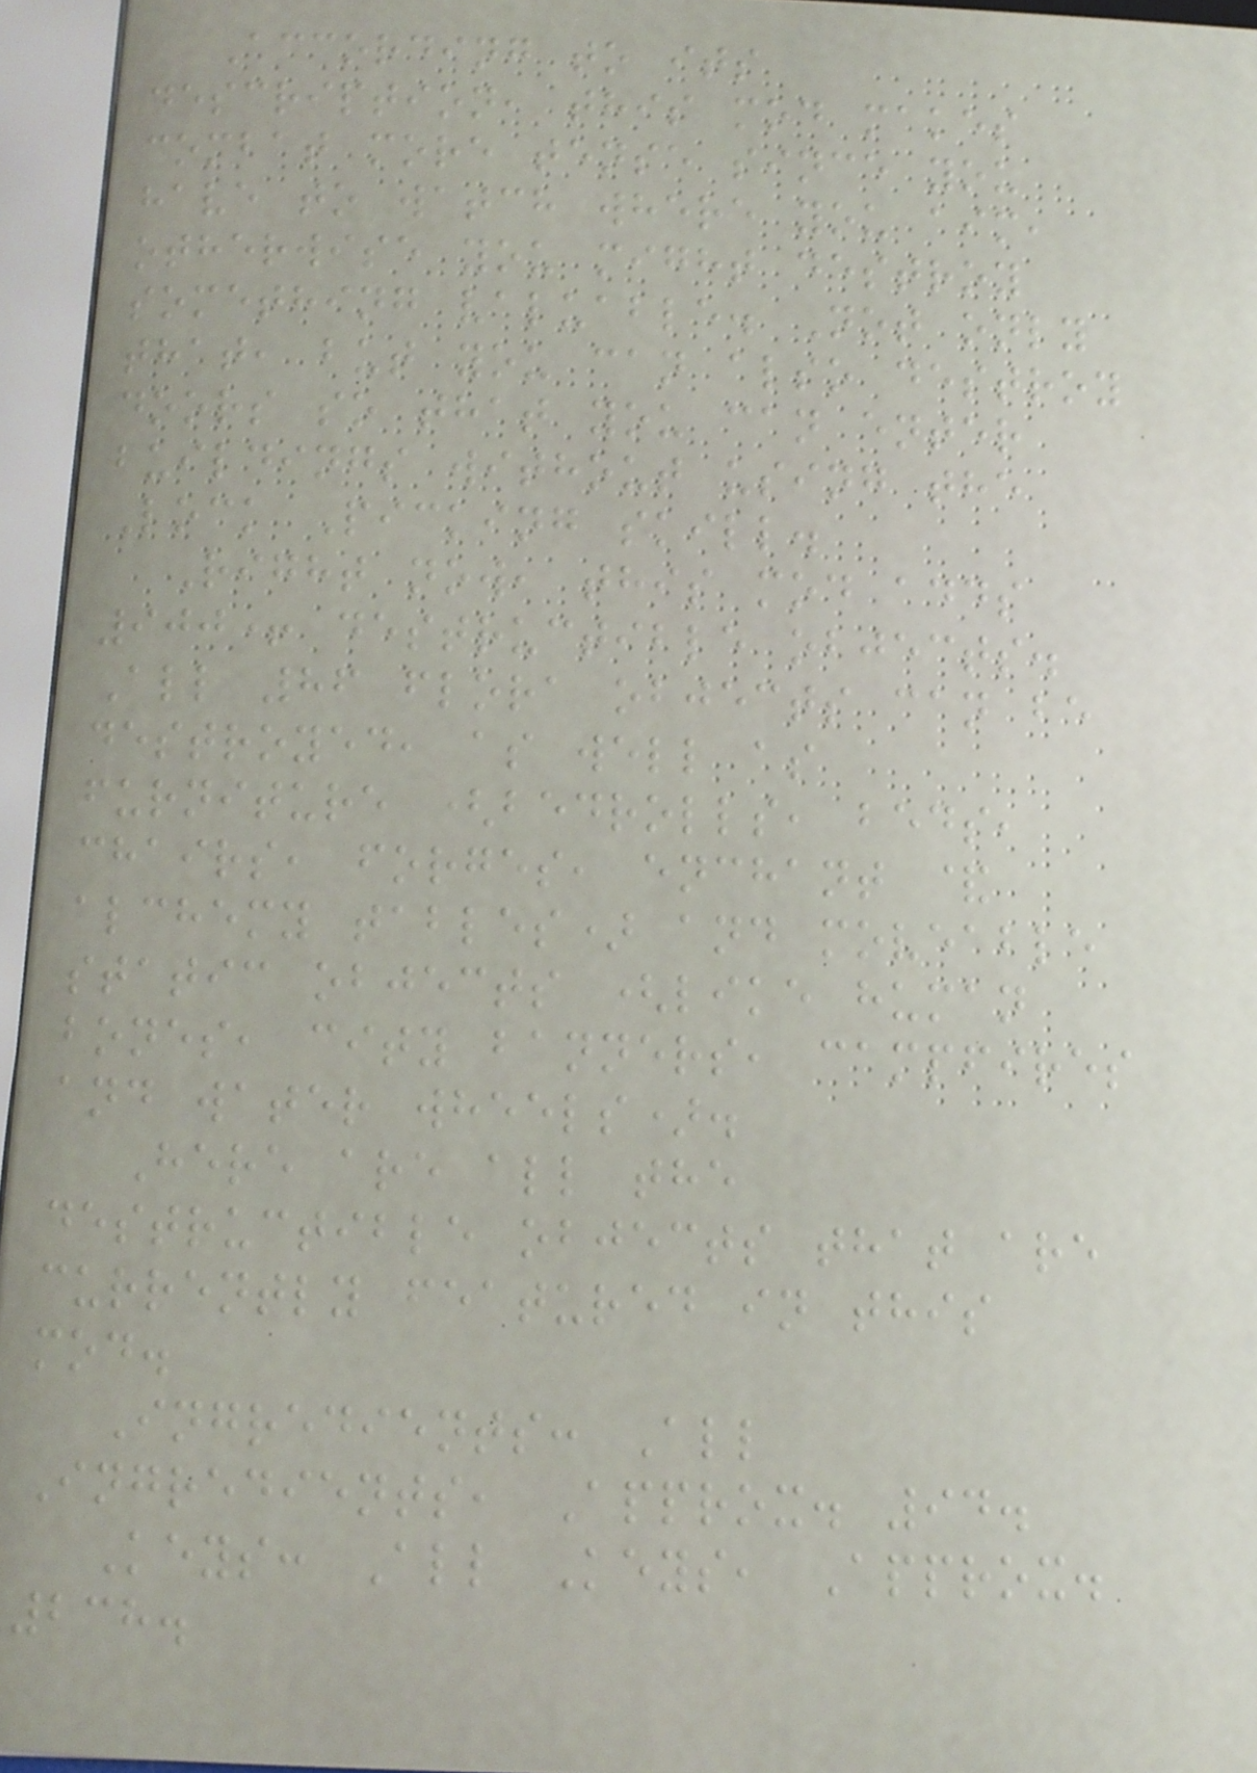According to its
description, this mod makes
combat more tense since you
have to watch where you aim,
otherwise you might destroy
something valuable. Not only
that, but you can also destroy
doors so that you can enter
buildings without using the
Lock Picking skill.
Right now, this mod adds
900+ destructible objects.
All 86 flora objects can be
destroyed, as well as
furniture (bedrolls, beds,
chairs, forges, enchant &
alchemy tables) and moveable
static objects (like human
bones, city banners, campfires
and water wheels).
Here are all the
destructible objects that are
currently featured in this
mod.
Ingredients: All
Ingredients, Approx. 94.
Keys: All Keys, Approx.
238.
